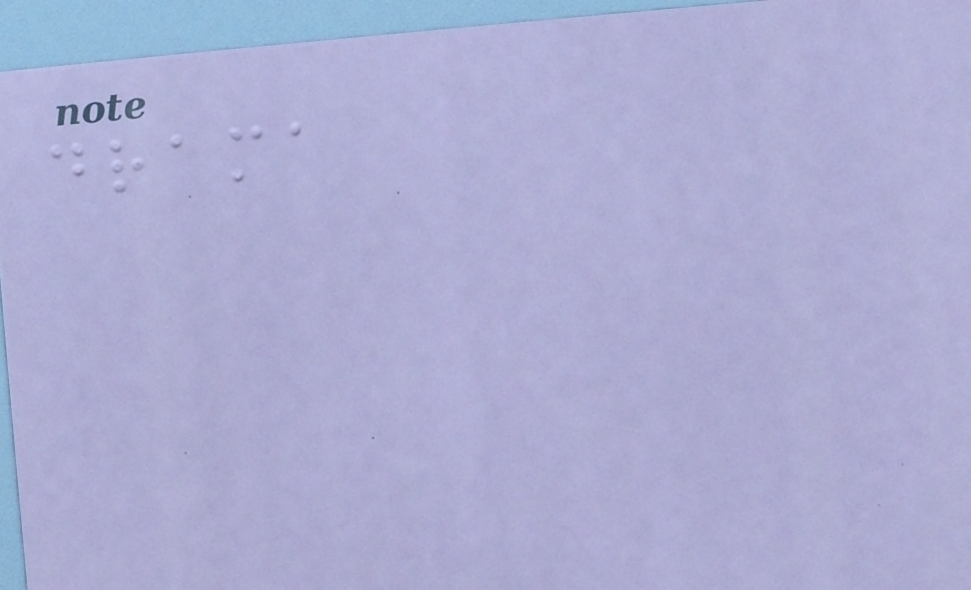drama
